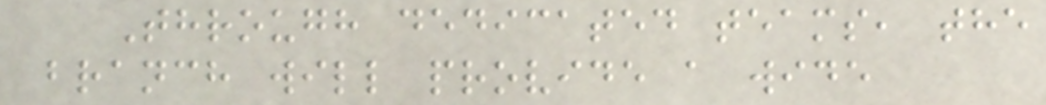Through dedicated teams, the
branch will provide a wide
